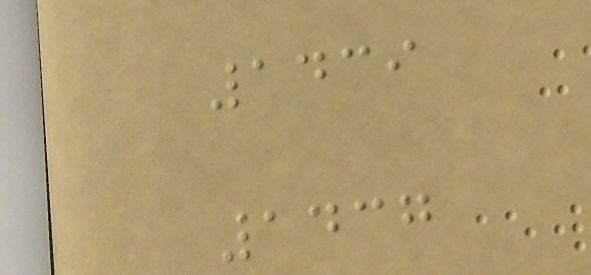1439
1437
